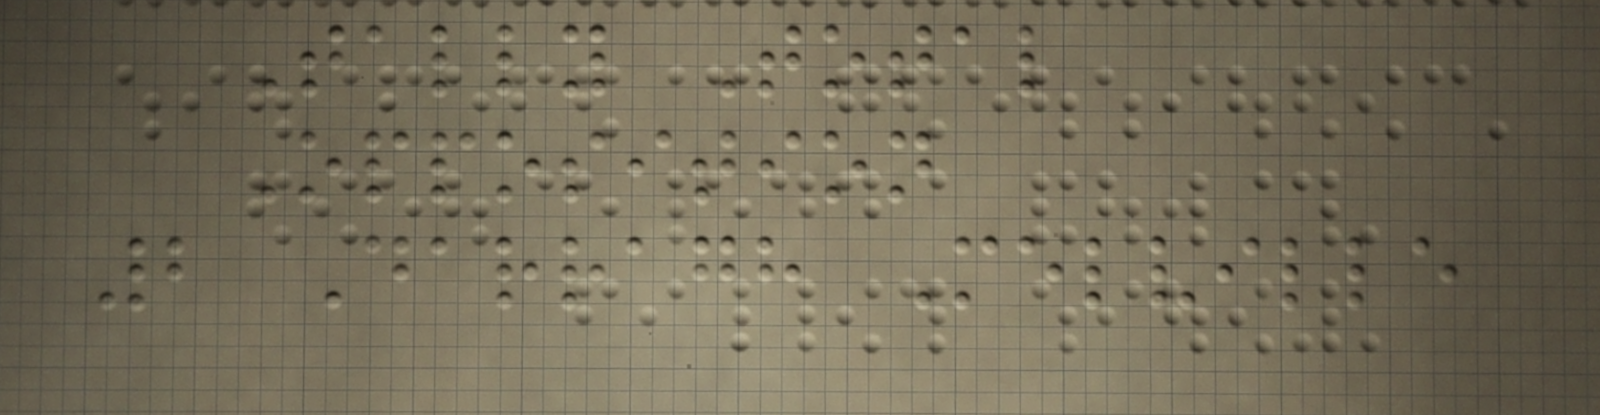Tally Total
Opposition
2 Darragh Melville
